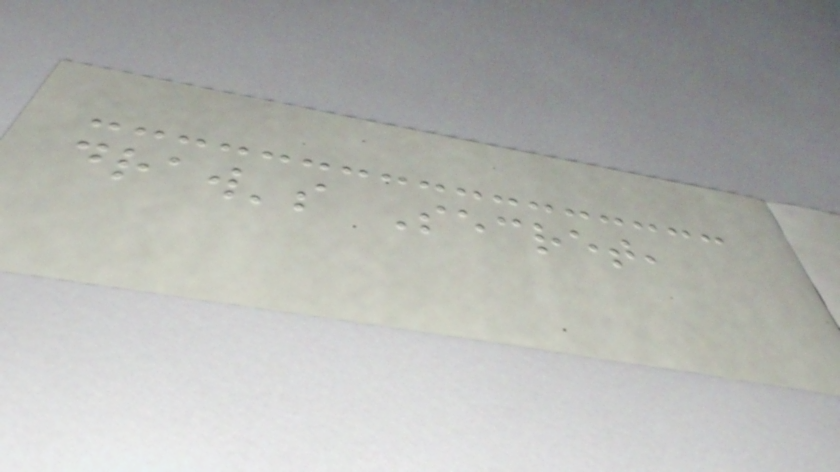draw's Secret,
